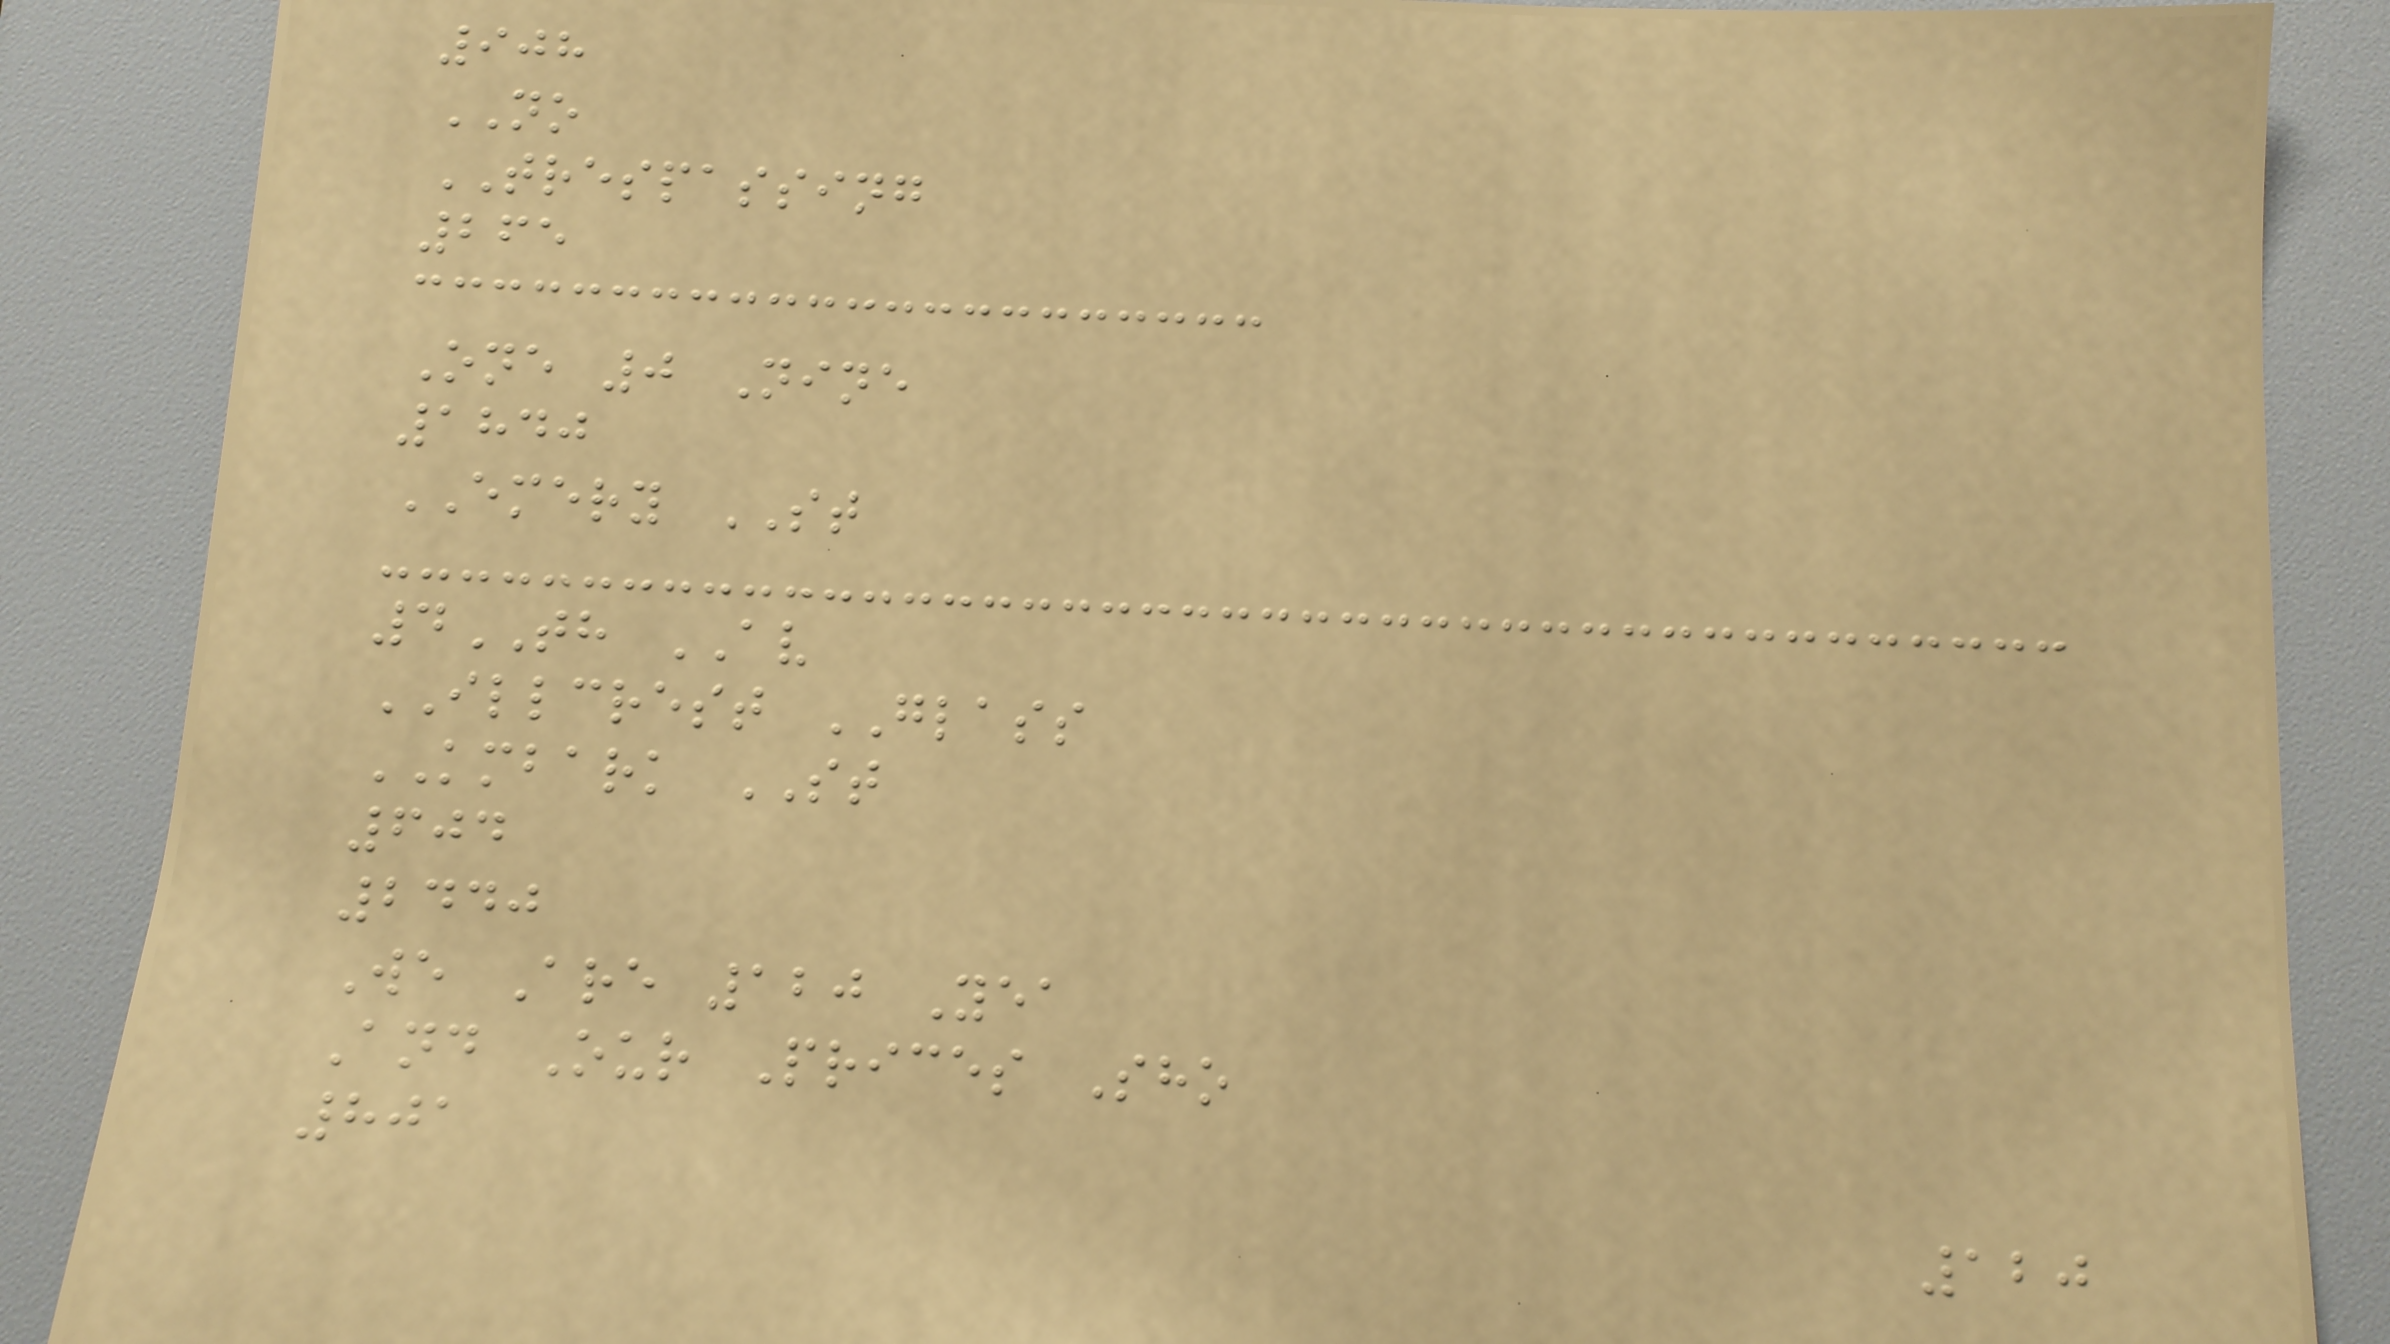908
NO
TRESPASSING
265
One 0 Nine
1840
EMERY ST
4TH AV
ILLCREST GLASS
KMBARK ST
604
2440
We Are 120 Yea
And Our Prices Sho
801
120
